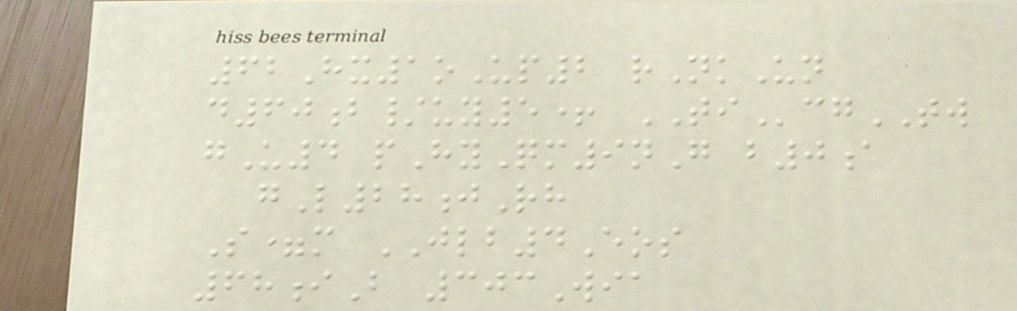62Hx1oUp2 rNkUn
d60b/uy5+ TIcgTW
gU4 pHyQm9nG b0a
gL28jRh
S=m JLB4Eos
68iB 303Wia
